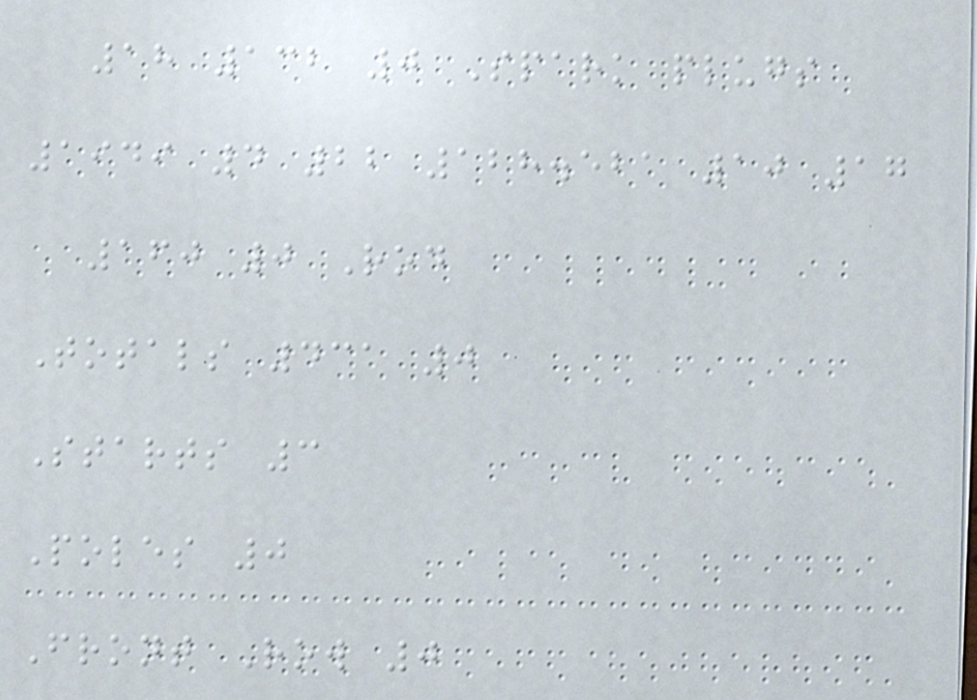18 132 0 Spark plugs
1949 4 22 128.521 10 17
160 0 Rod
Totals 431 0
Starts 3
Poles 0
Front Row 0
